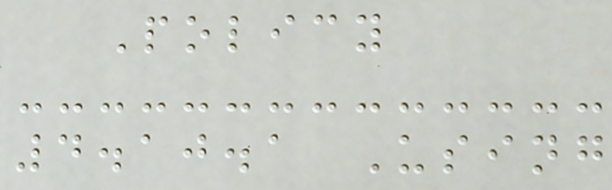Policy
4.10.1 Using
